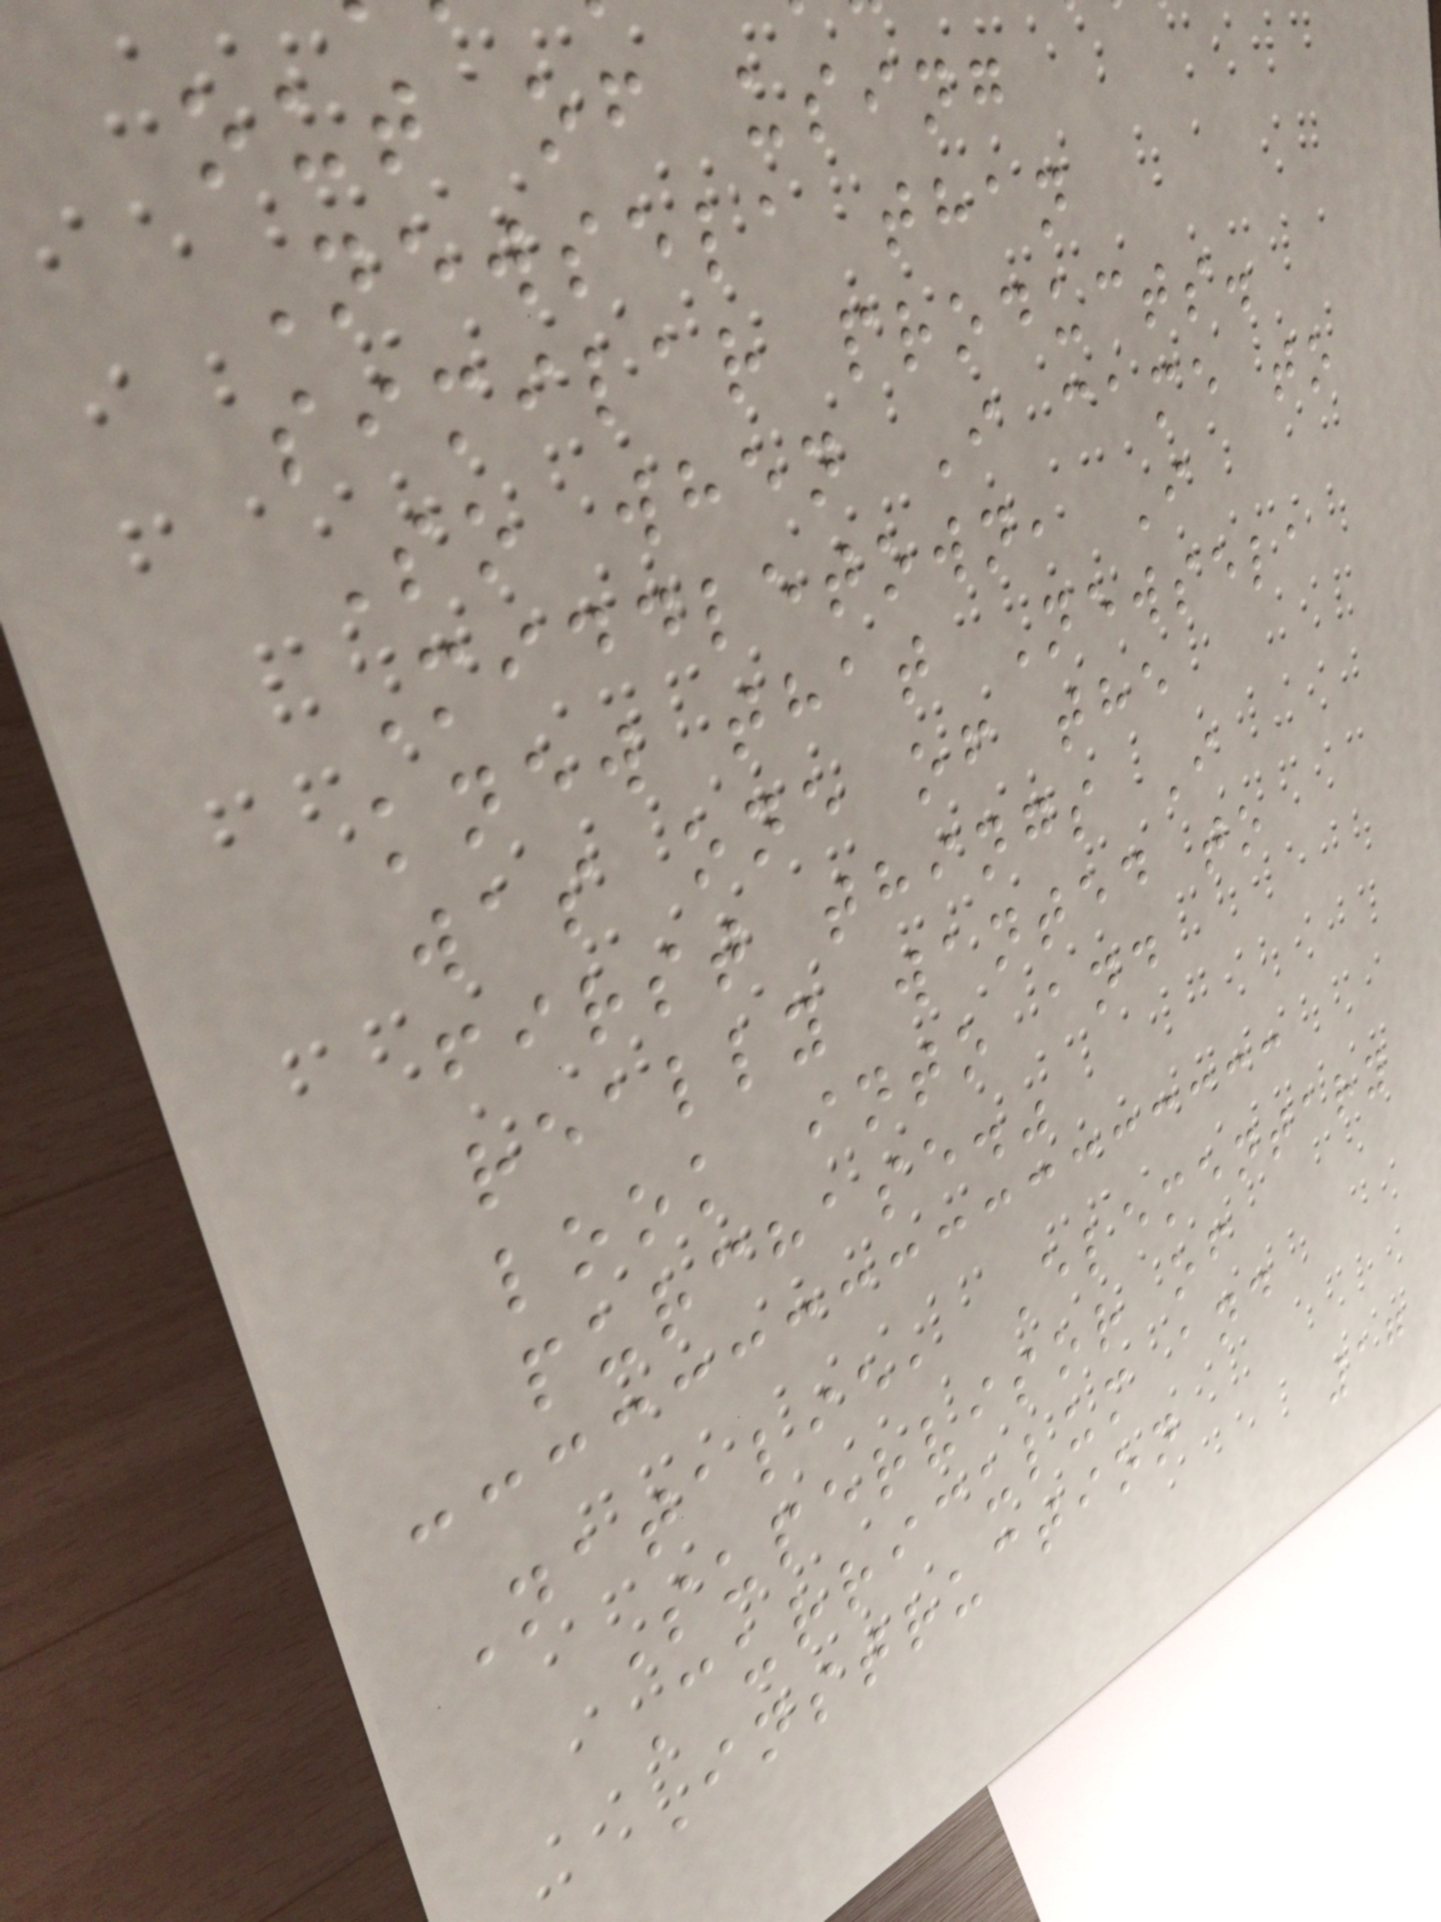out of using
Newsela than
similar products.
So when I came to
Middletown, I
knew that Newsela
was one of the
first things I
really wanted to
look into and
purchase."
Natalie, Elementary
Supervisor of
Curriculum and
Instruction
17
